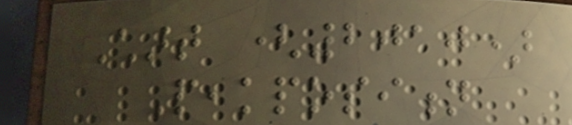Chart (2010)
Peakposition
